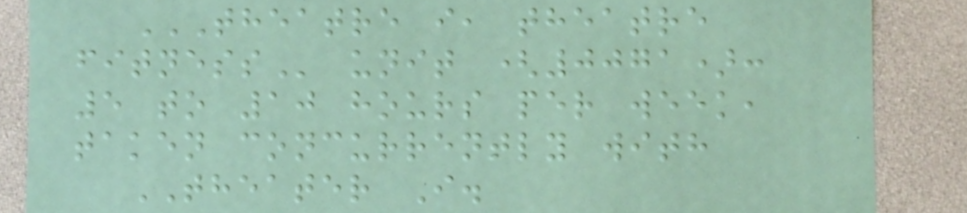THEATRE I, THEATRE
FITNESS unit (0071):
5 to 10 hours per week,
taken concurrently with
THEATER I.
